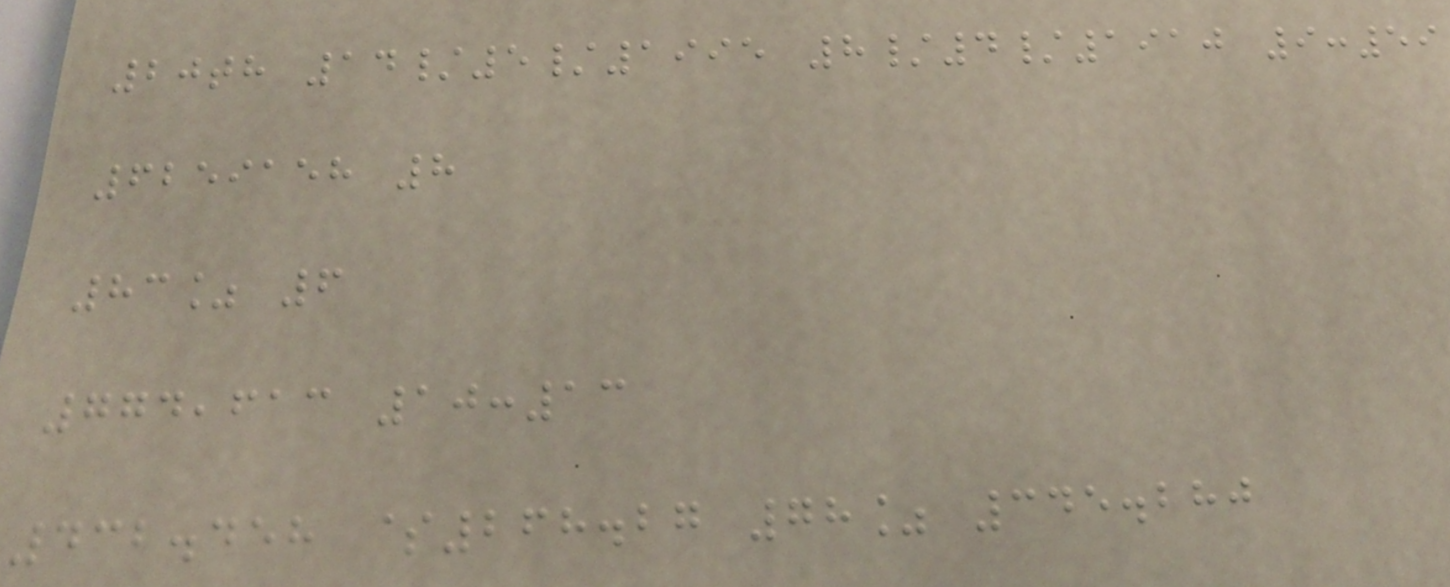20th 14/5/1995 8/4/1910 9:59
6259158 8
83% 6
774,613 10:13
432.458 $268.27 78% 345.280
